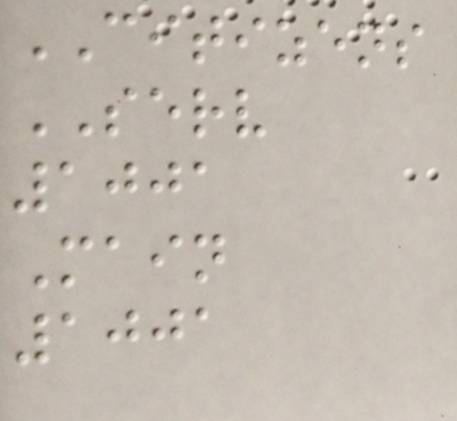CITIZENS
SERV
1001
Main
1001
